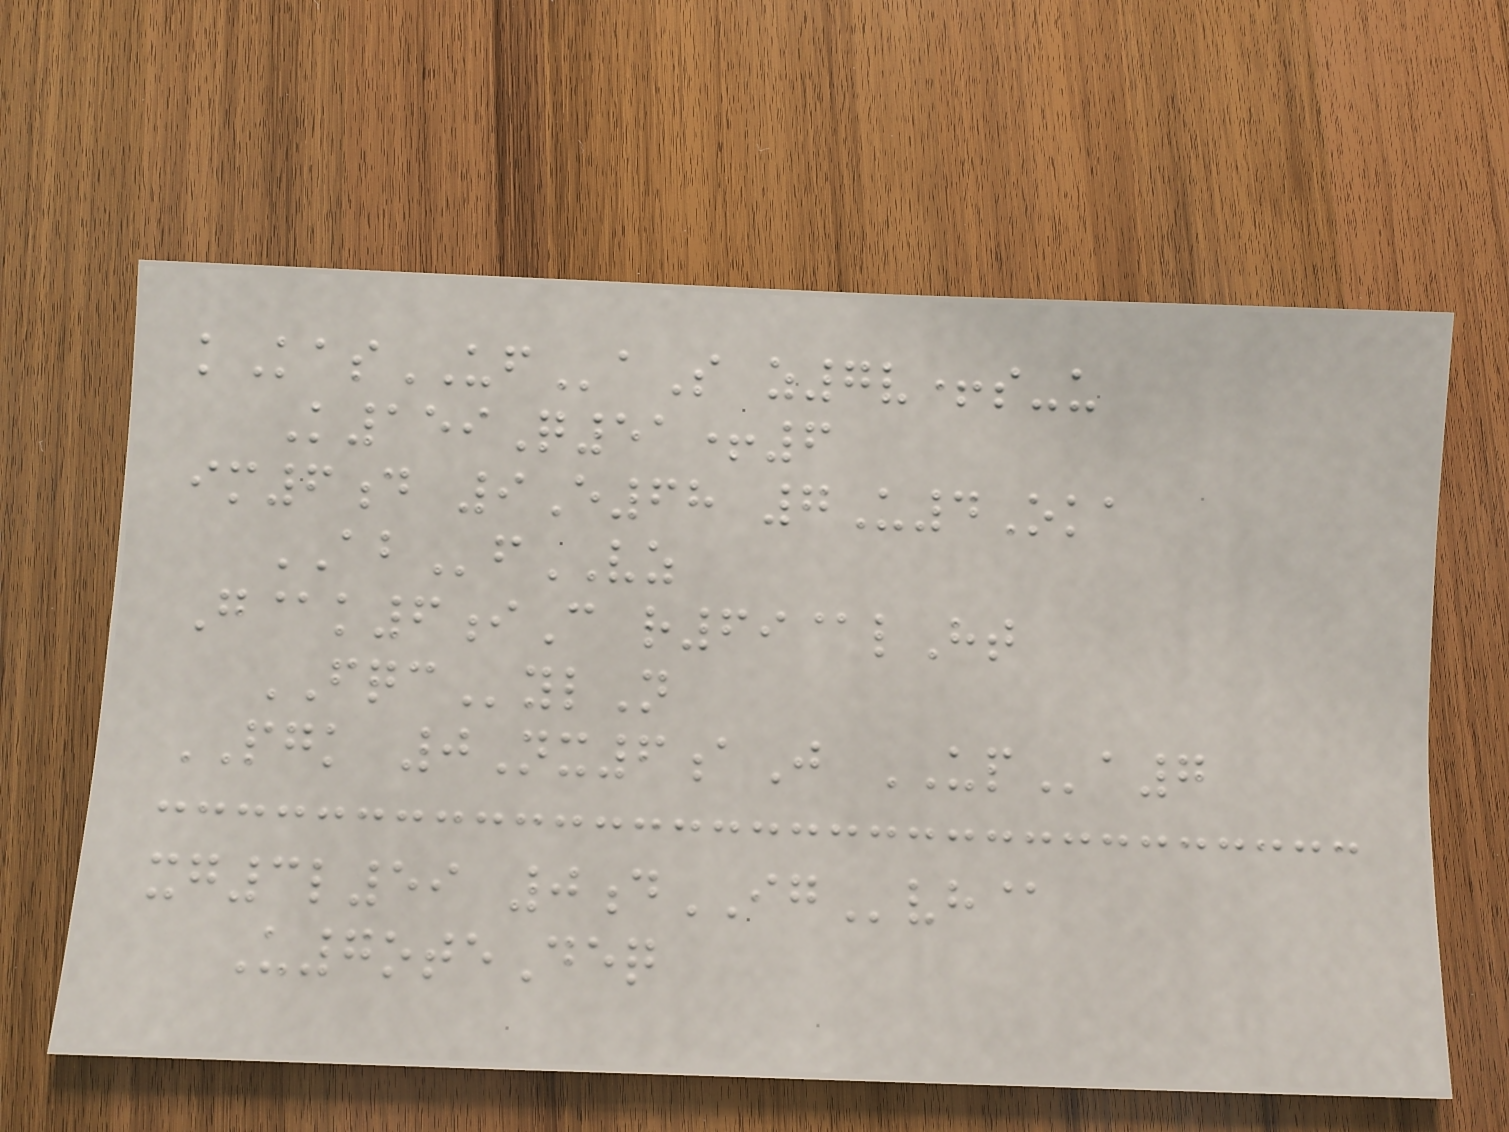kKasUFaS z7v+s-u
K159Q51+6
im6d 9E68 7U4Oka
ABfVZ
G@k6iC r69@lHt
FQCylN
PGK 0Nx6aJ UPa7
xg3l59 0dIGvh@
U7oteDeq
